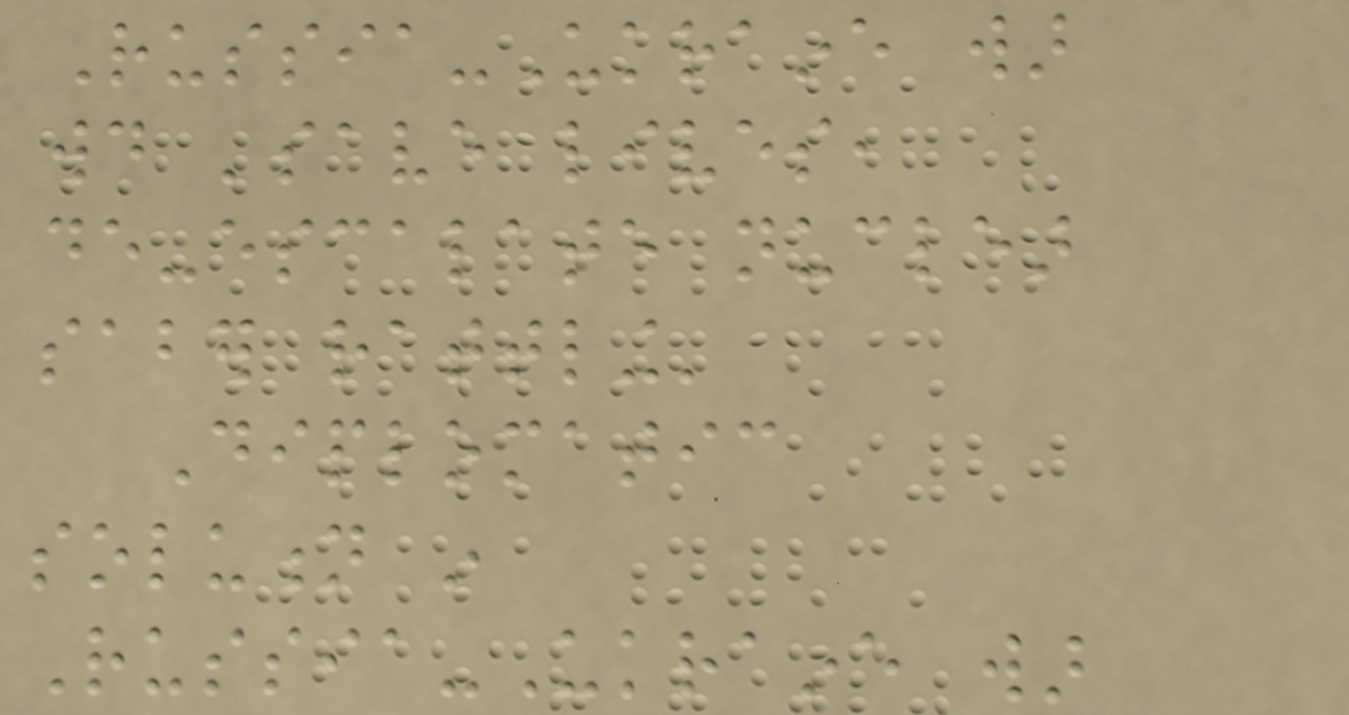Russia-Ukraine war
would 'save lives,
de-escalate nuclear
saber rattling'
Diplomatic
solution in
Russia-Ukraine war
